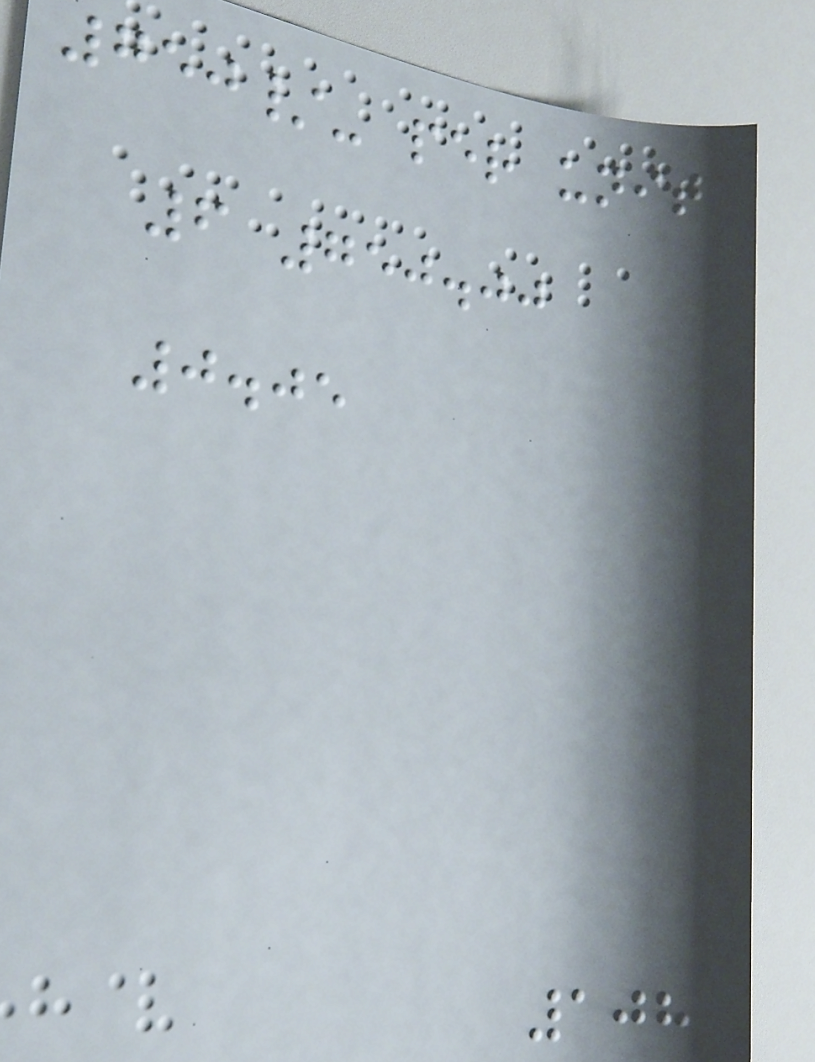750/- per unit
6 750.00
0.05
108
